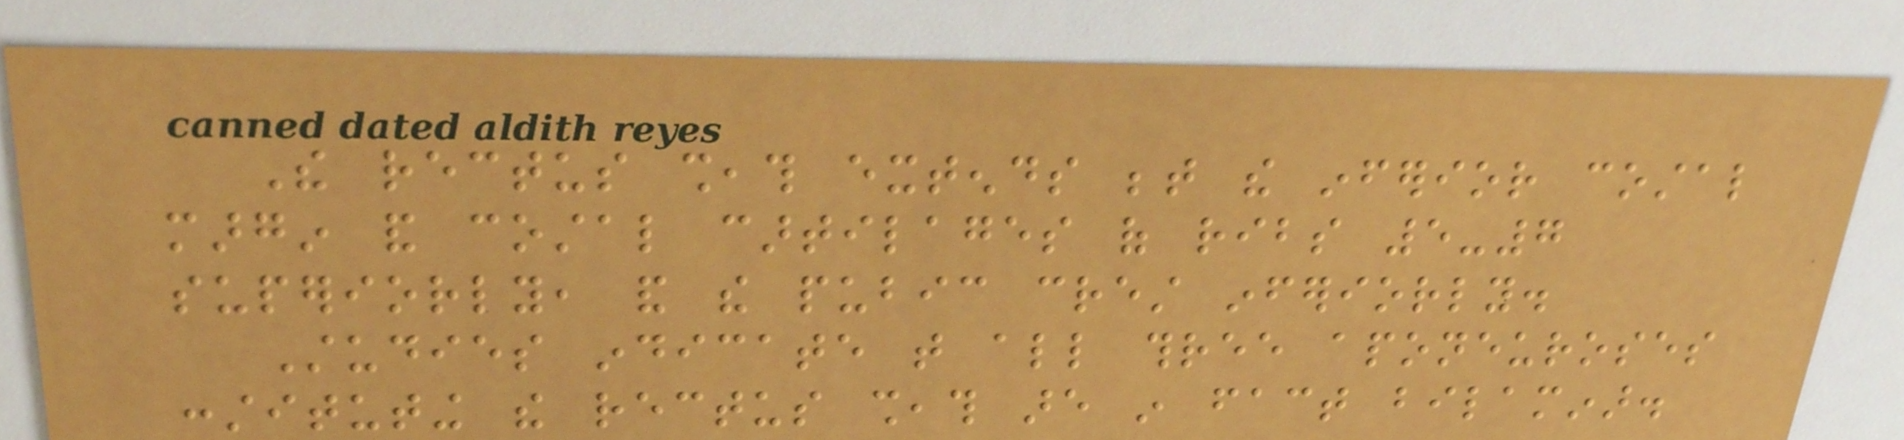The rectus sheath extends between the inferior costal
margin and costal cartilages of ribs 5-7
superiorly, and the pubic crest inferiorly.
Studies indicate that all three aponeuroses
constituting the rectus sheath are in fact bilaminar.
